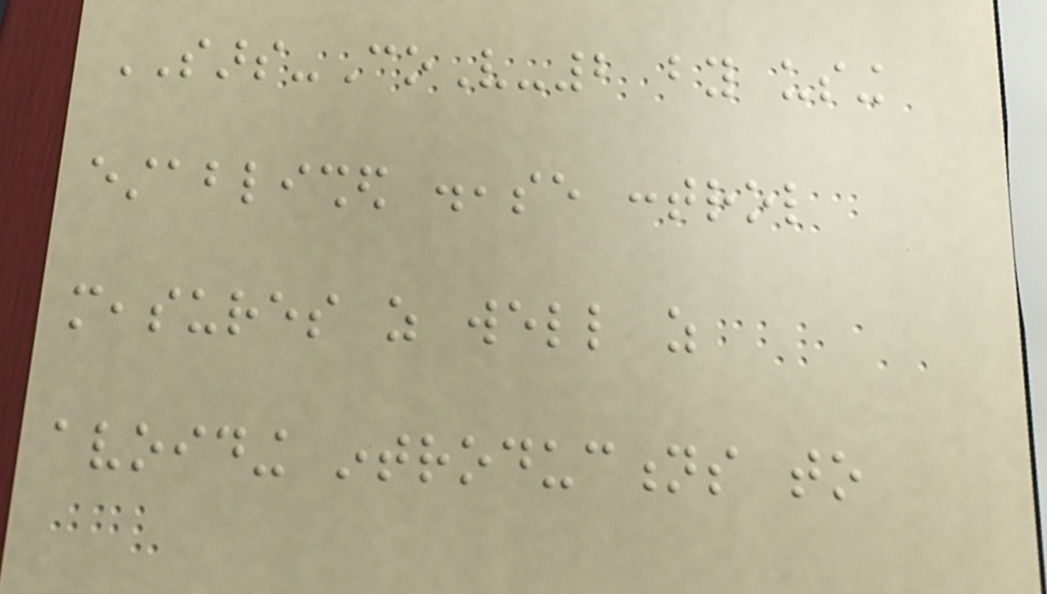SARS-CoV-2 by using
established disease control
measures as well as
avoiding introductions to
